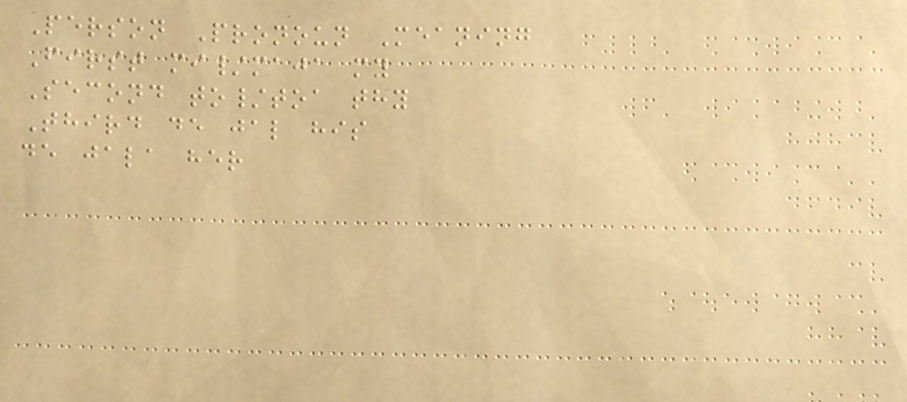Person Pronoun Meaning
First mi/maja my
Second to/toa thy
Third de jal his
de jala her
